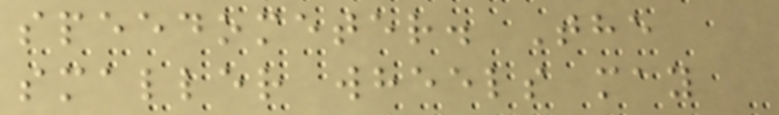speedometer. The
smaller wheels may
